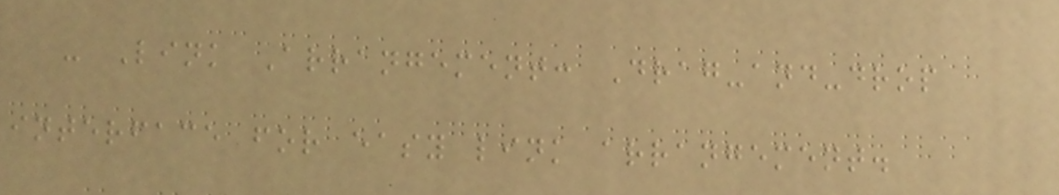- Link Arrangement: Drag-and-drop
interface for easy link arrangement.
